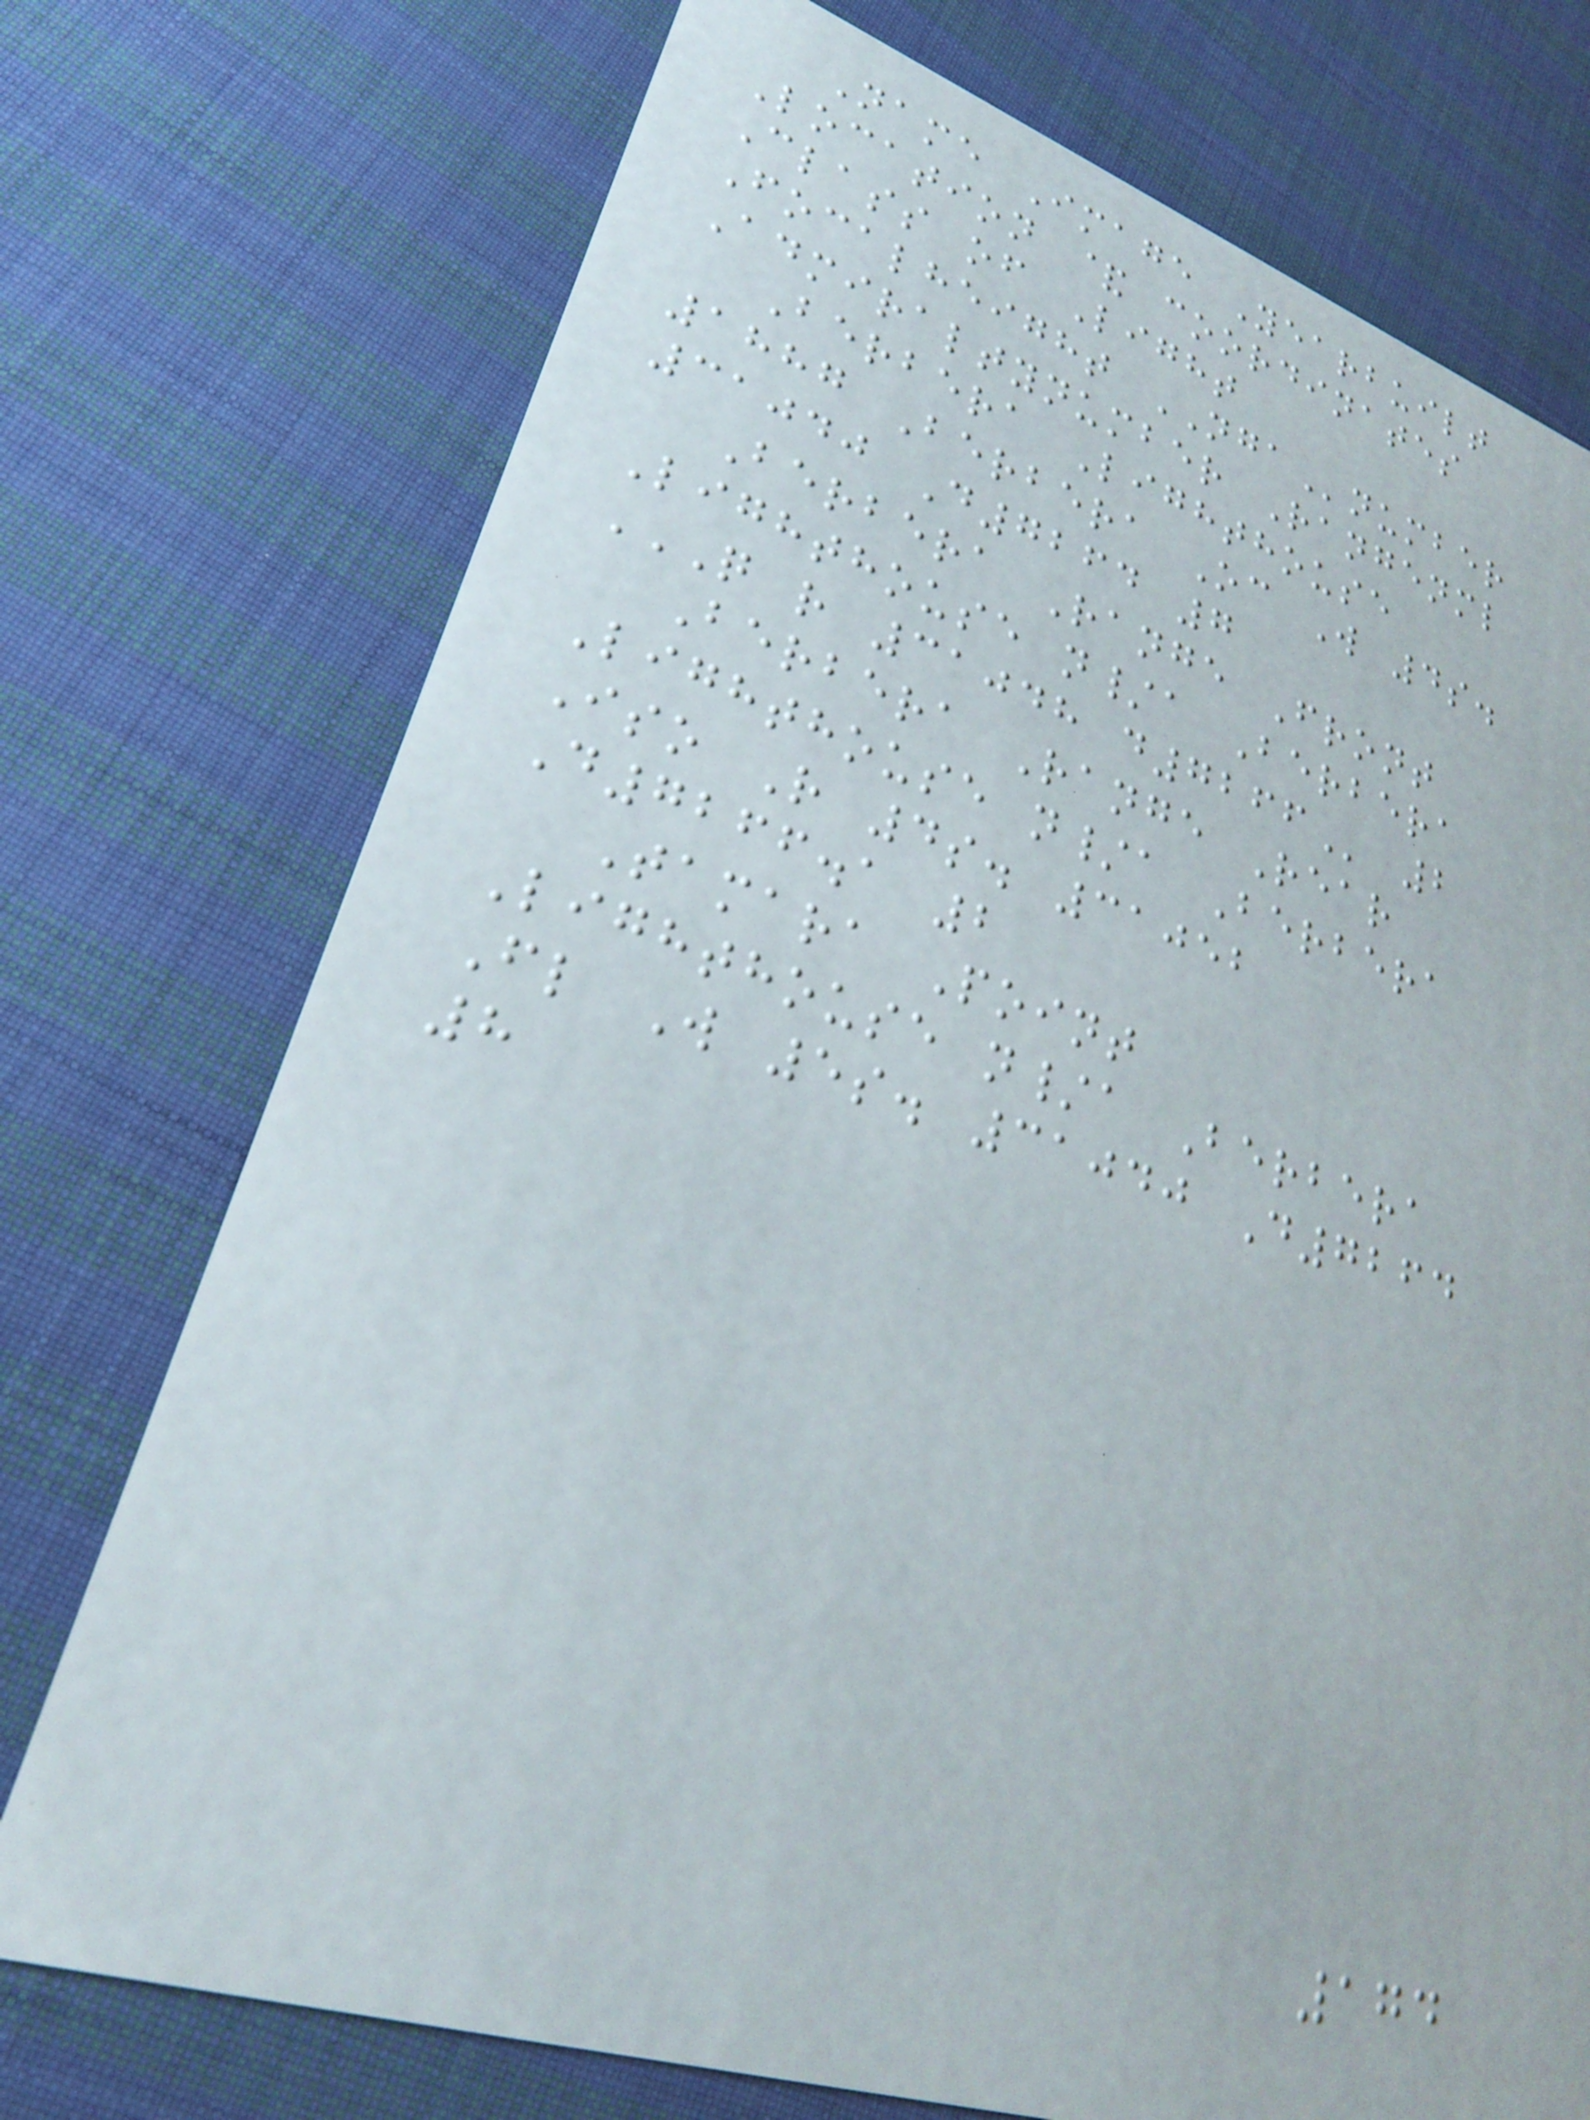Name Image Yearbuilt
Location & coordinates
Class of Light
Focalheight NGAnumber
Admiraltynumber Rangenml
Berbera Lighthouse
1887 Berbera Oc W 4s.
31040 D7264 7
Berbera Range Front
Lighthouse n/a Berbera
Q R 31048 D7266 2
Berbera Range Rear
Lighthouse n/a Berbera
Iso R 4s. 31052
D7266.1 2
Tamara Point
Lighthouse n/a Berbera
Fl W 5s. 31040 D7264
8
174
